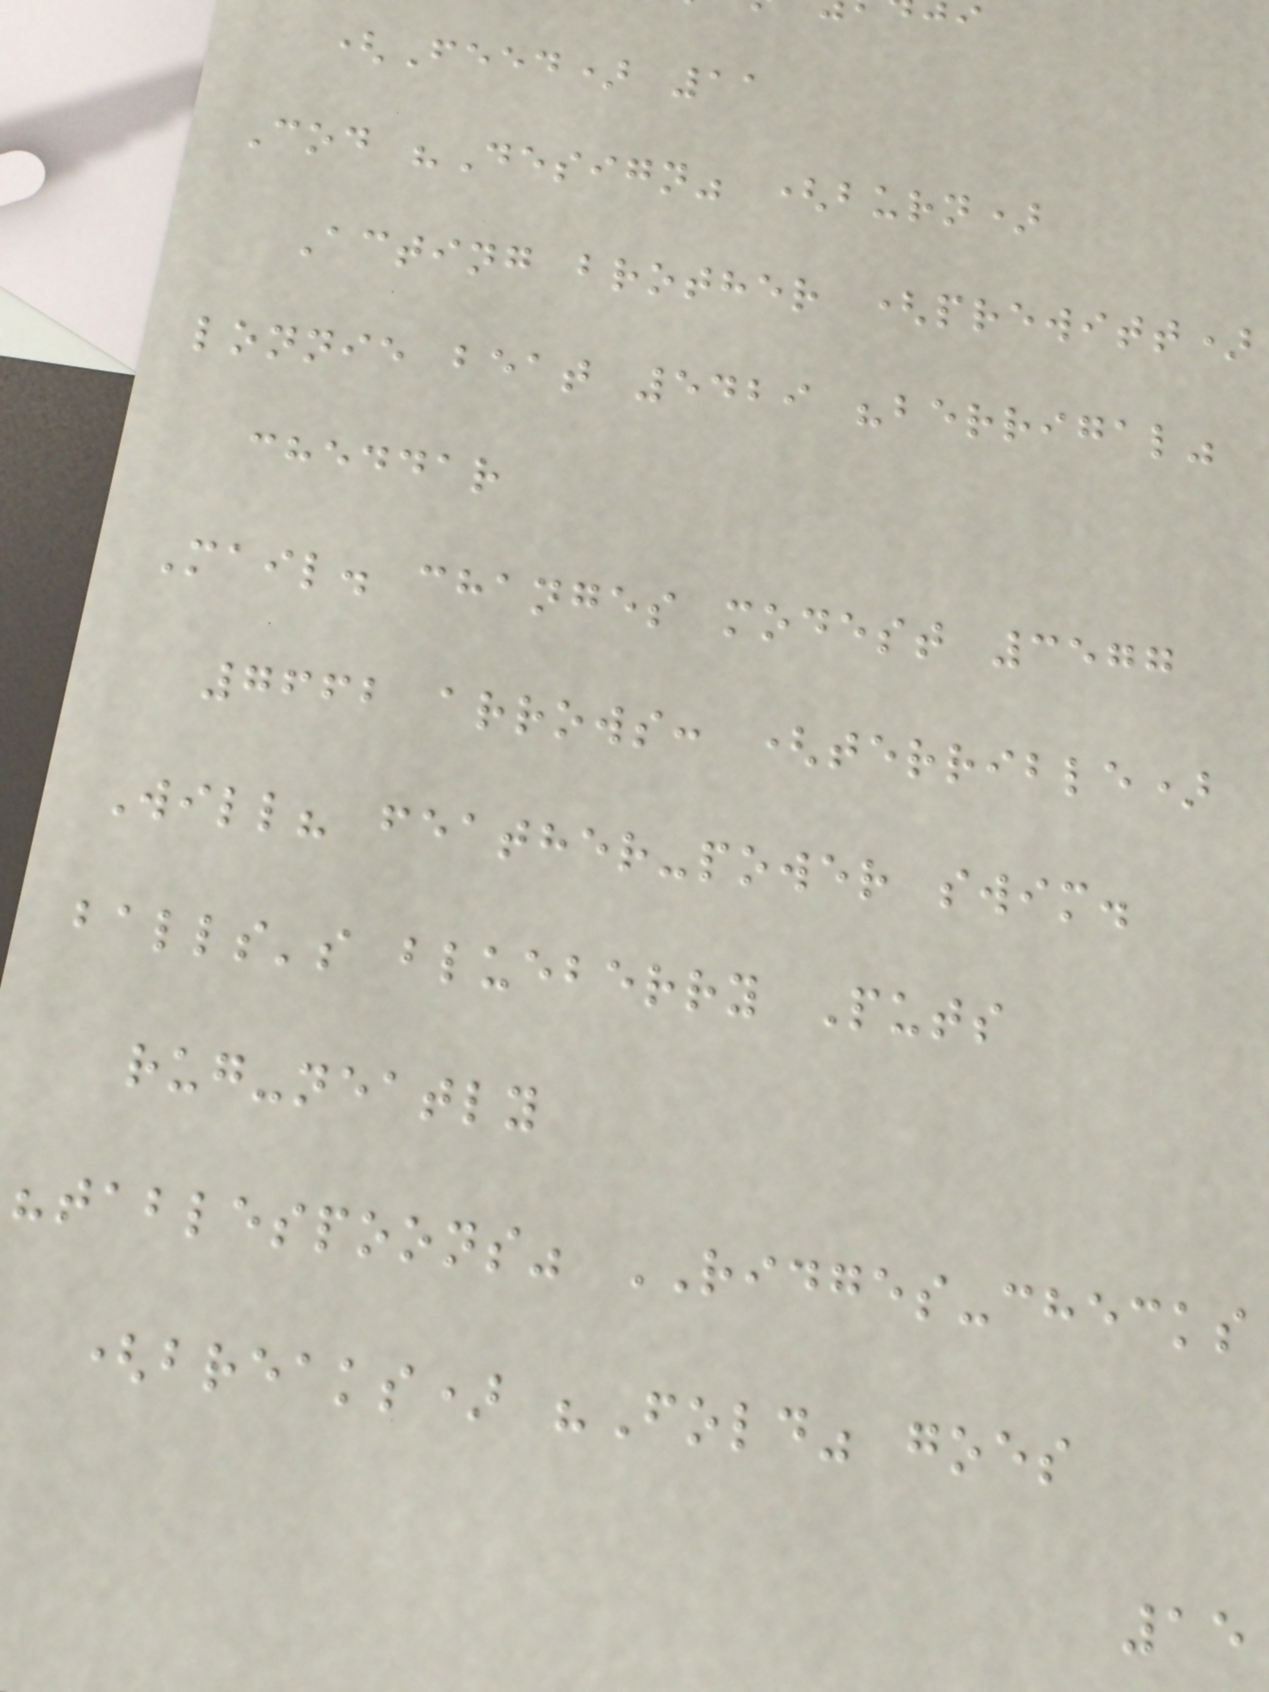(Feed) 11
Cod "Design" (burn)
Acting brother (prewitt)
lonnie beat 5429 "berrigal"
cheddar
Mail. changes modest 3577
7662 arrows: (terrible)
Will? feather-power swim.
balls's blueberry Puts
rug-neatly
"tablespoons" RIDGES-checks
(breaks) "Fold" goes
15
